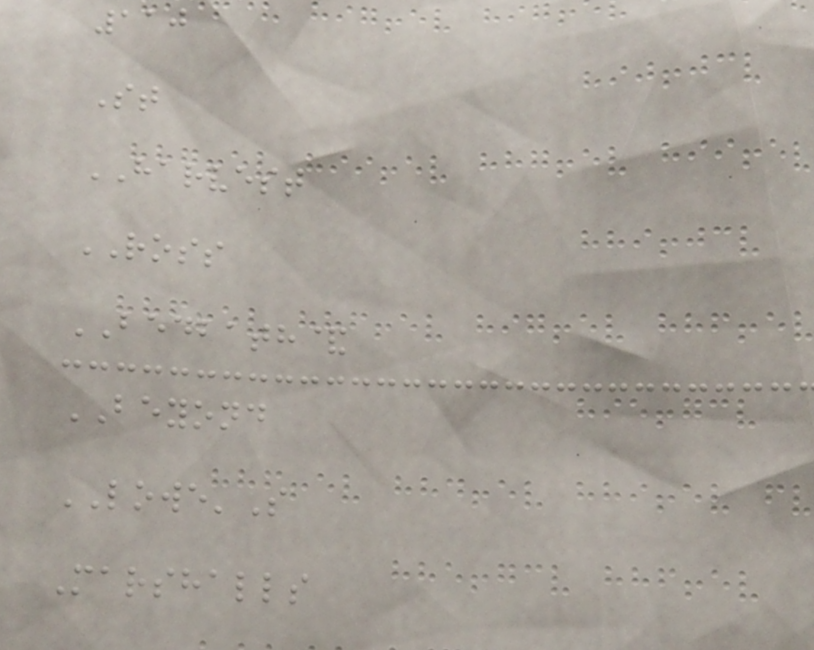110
St
HARVEST
ROSS
BEDBATH&
BEYOND
LOWE'S
Marshalls
